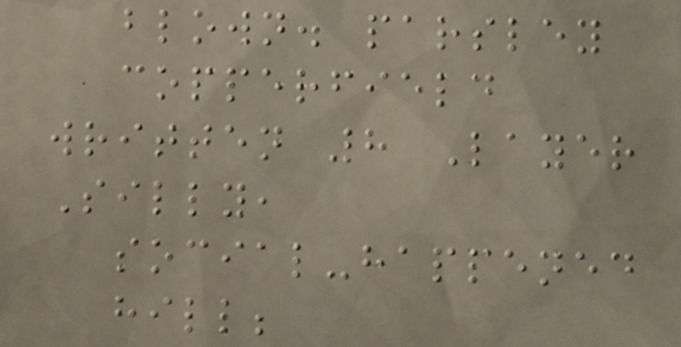blown. parsley
copperfield
written 8 Layer
Silly,
social-happened
hill;
